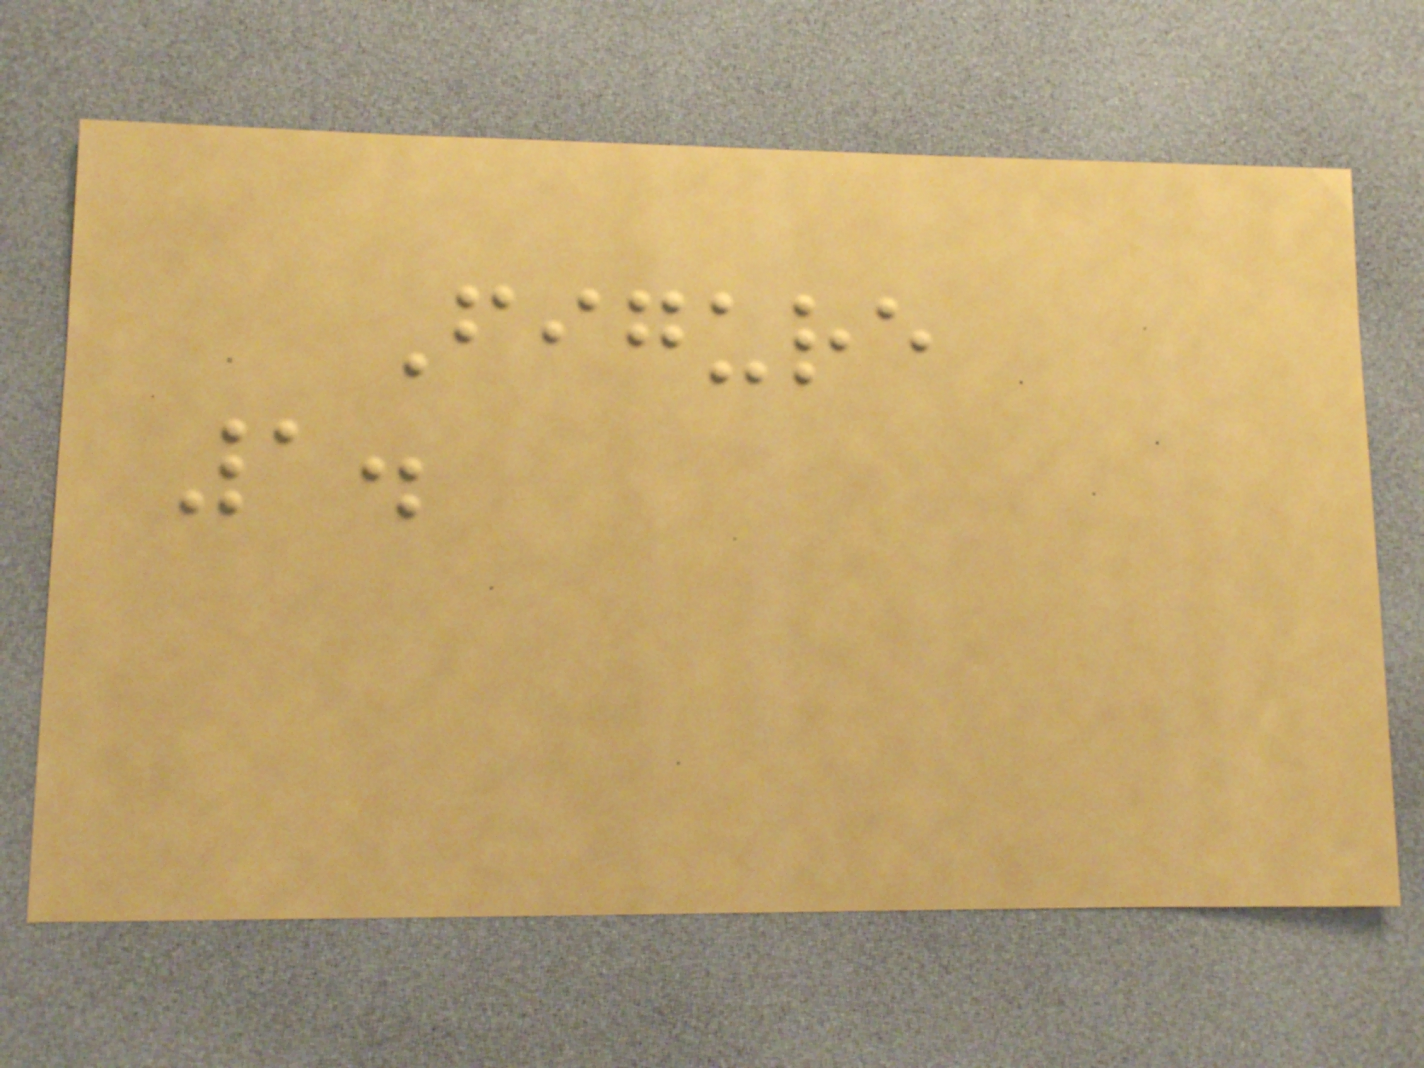Figure
1.
